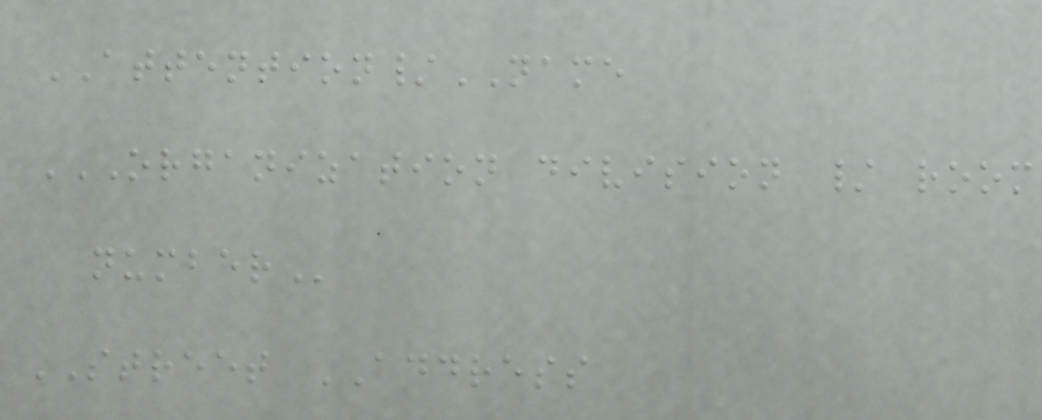ATTENTION/NAME
ORGANIZATION DIVISION / ROOM
NUMBER
STREET ADDRESS
